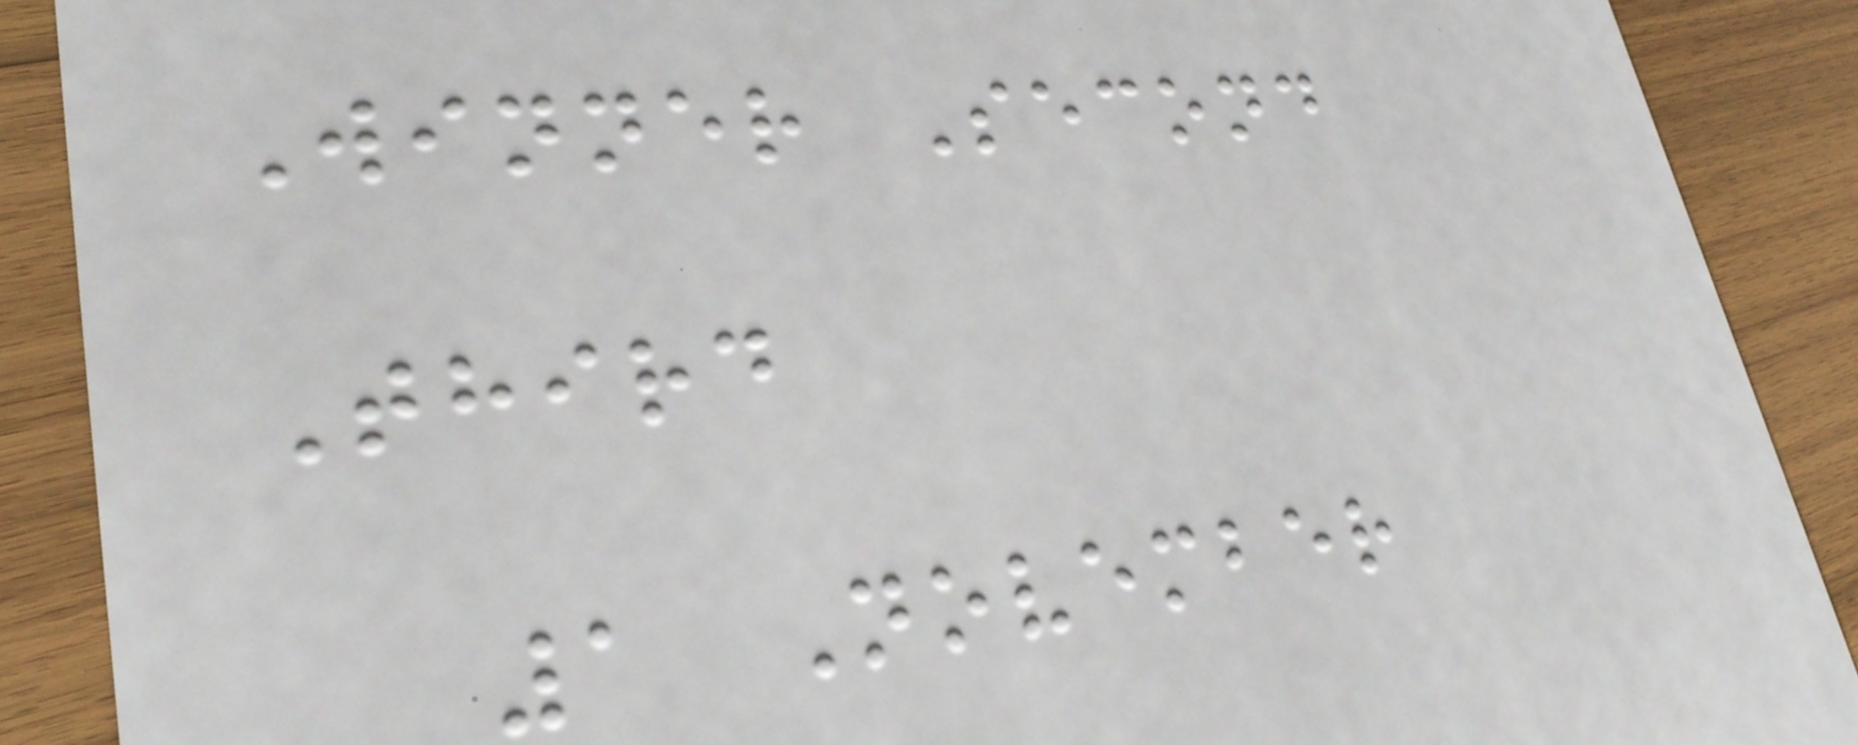Winner Second
Third
1 November
